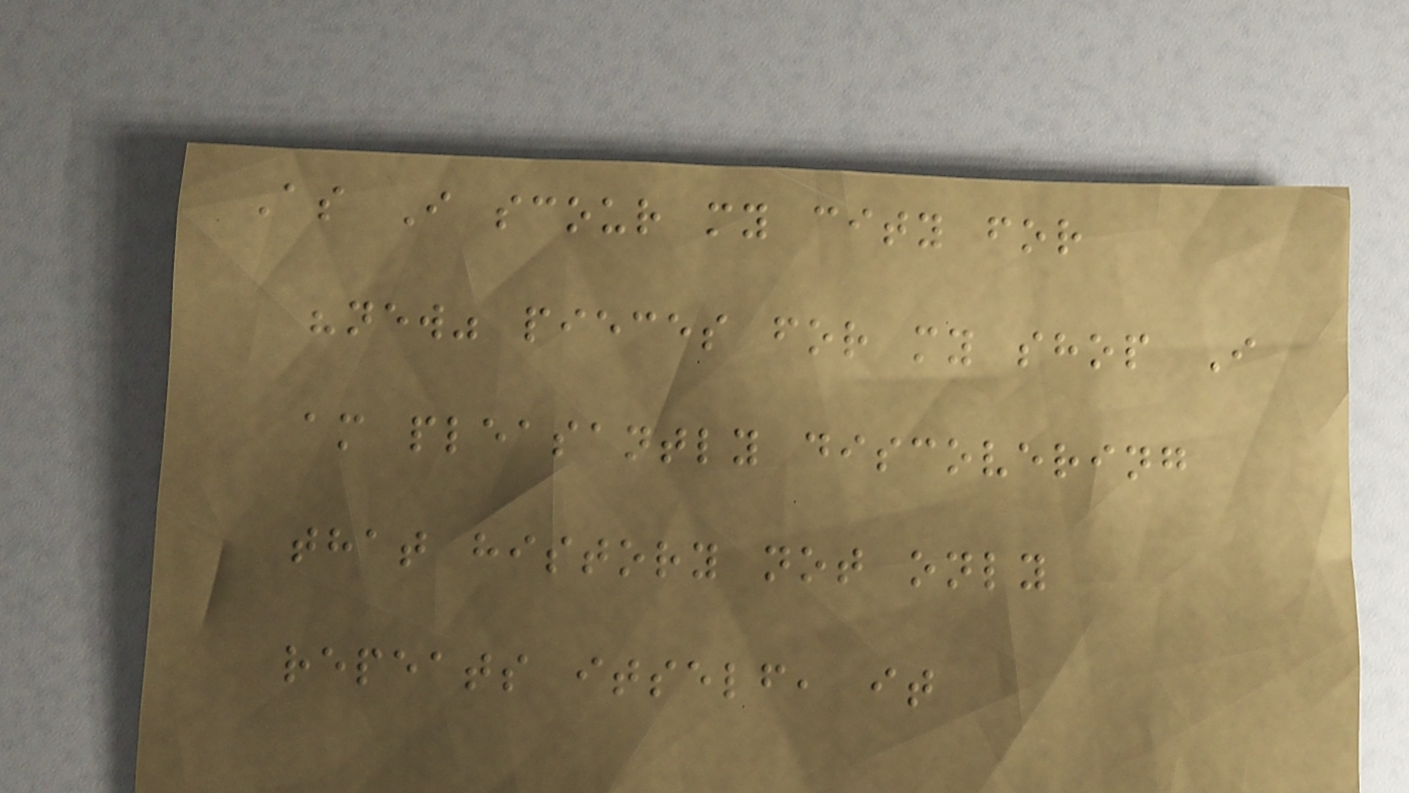As I scour my city for
"new" pieces for my shop I
am pleasantly discovering
that history not only
repeats itself, it
